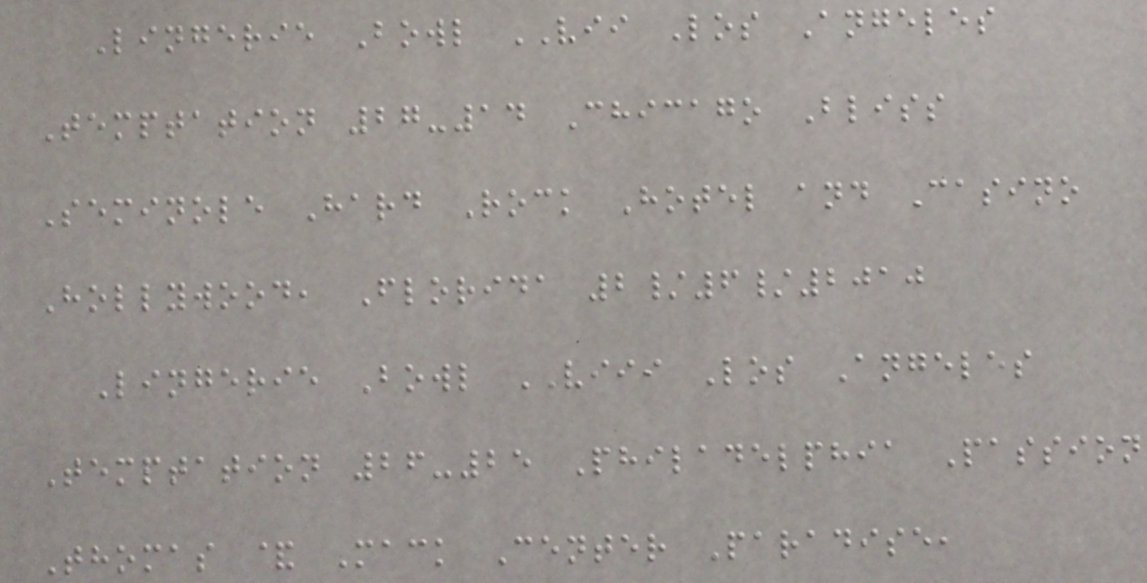Lingerie Bowl VII Los Angeles
Temptation 27-14 Chicago Bliss
Seminole Hard Rock Hotel and Casino
Hollywood, Florida 2/6/2010
Lingerie Bowl VIII Los Angeles
Temptation 26-25 Philadelphia Passion
Thomas & Mack Center Paradise,
